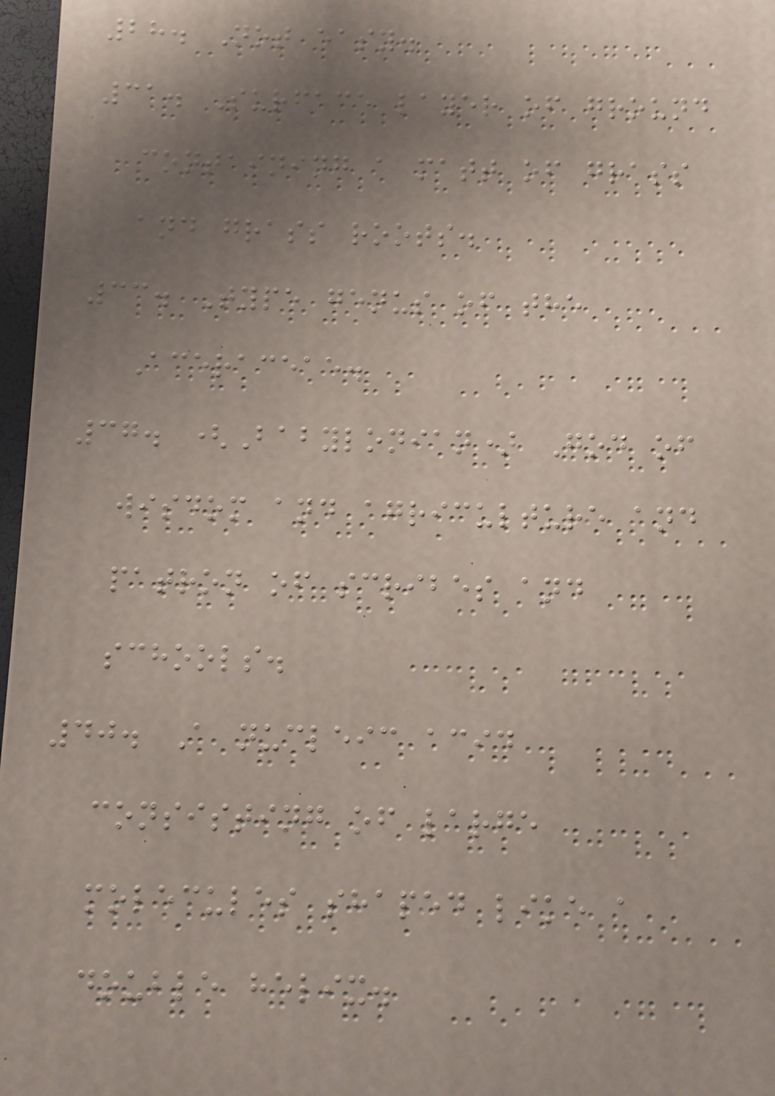28. Not easy.
31. Surface layer of ground
containing a matt of grass
and grass roots.
33. Type genus of the
Aceraceae.
37. (Babylonian) God of
wisdom and agriculture and
patron of scribes and
schools.
40. A nucleic acid
consisting of large
molecules shaped like a
double helix.
